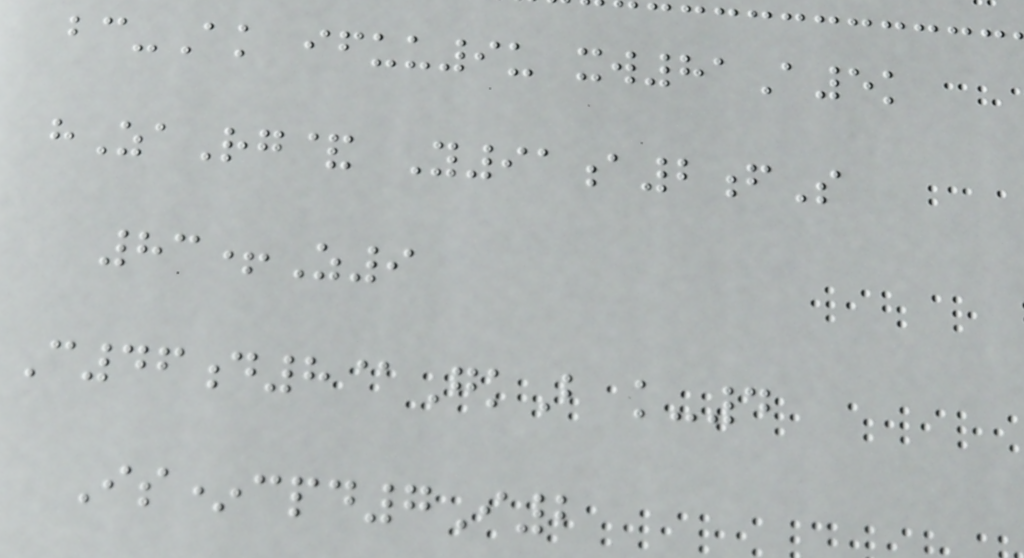bc-Ak ifuu9u xw81A5k
hZaRg& Y91a2fS
83+Z9
C46d8@GkB k-4
Is*cpd7I2
